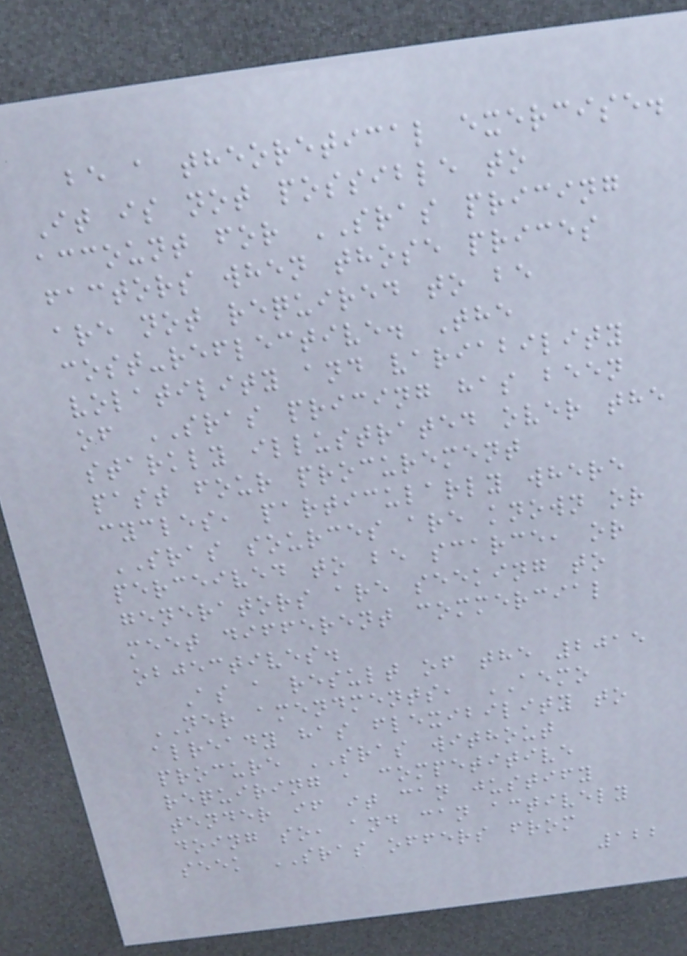be a theoretical exercise.
It is not possible to
account for SRAS pricing
factors when those prices
are not required to be
cost-reflective. The
volatility and variability
of SRAS pricing has been
starkly illustrated over the
past four procurement
cycles, particularly where
SRAS sources are known or
perceived to be scarce, or
generators are seeking to
meet different commercial
objectives.
As a result of the 2015
NER amendments, AEMO
already has flexibility to
procure SRAS without
requiring a competitive
tender if it can justify
doing so, and can actively
seek SRAS offers from
122
